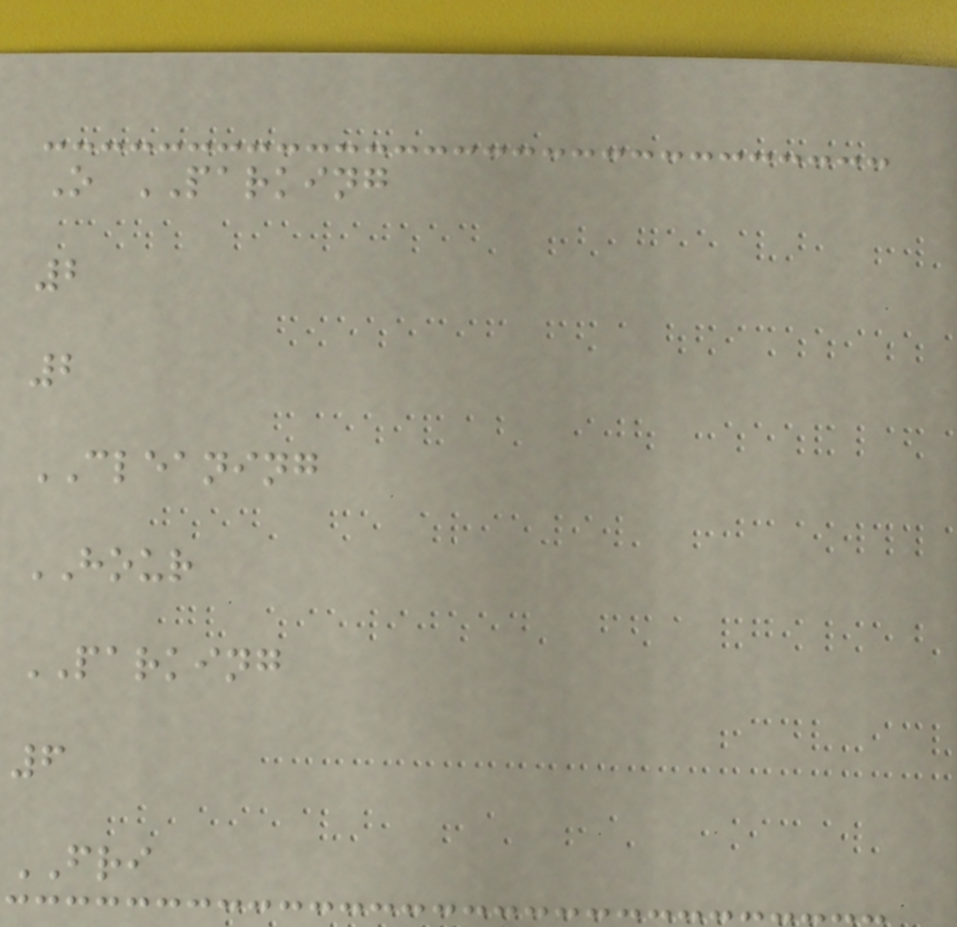O PARKING
2
2
CLEANING
HOUR
PARKING
6
FRI
